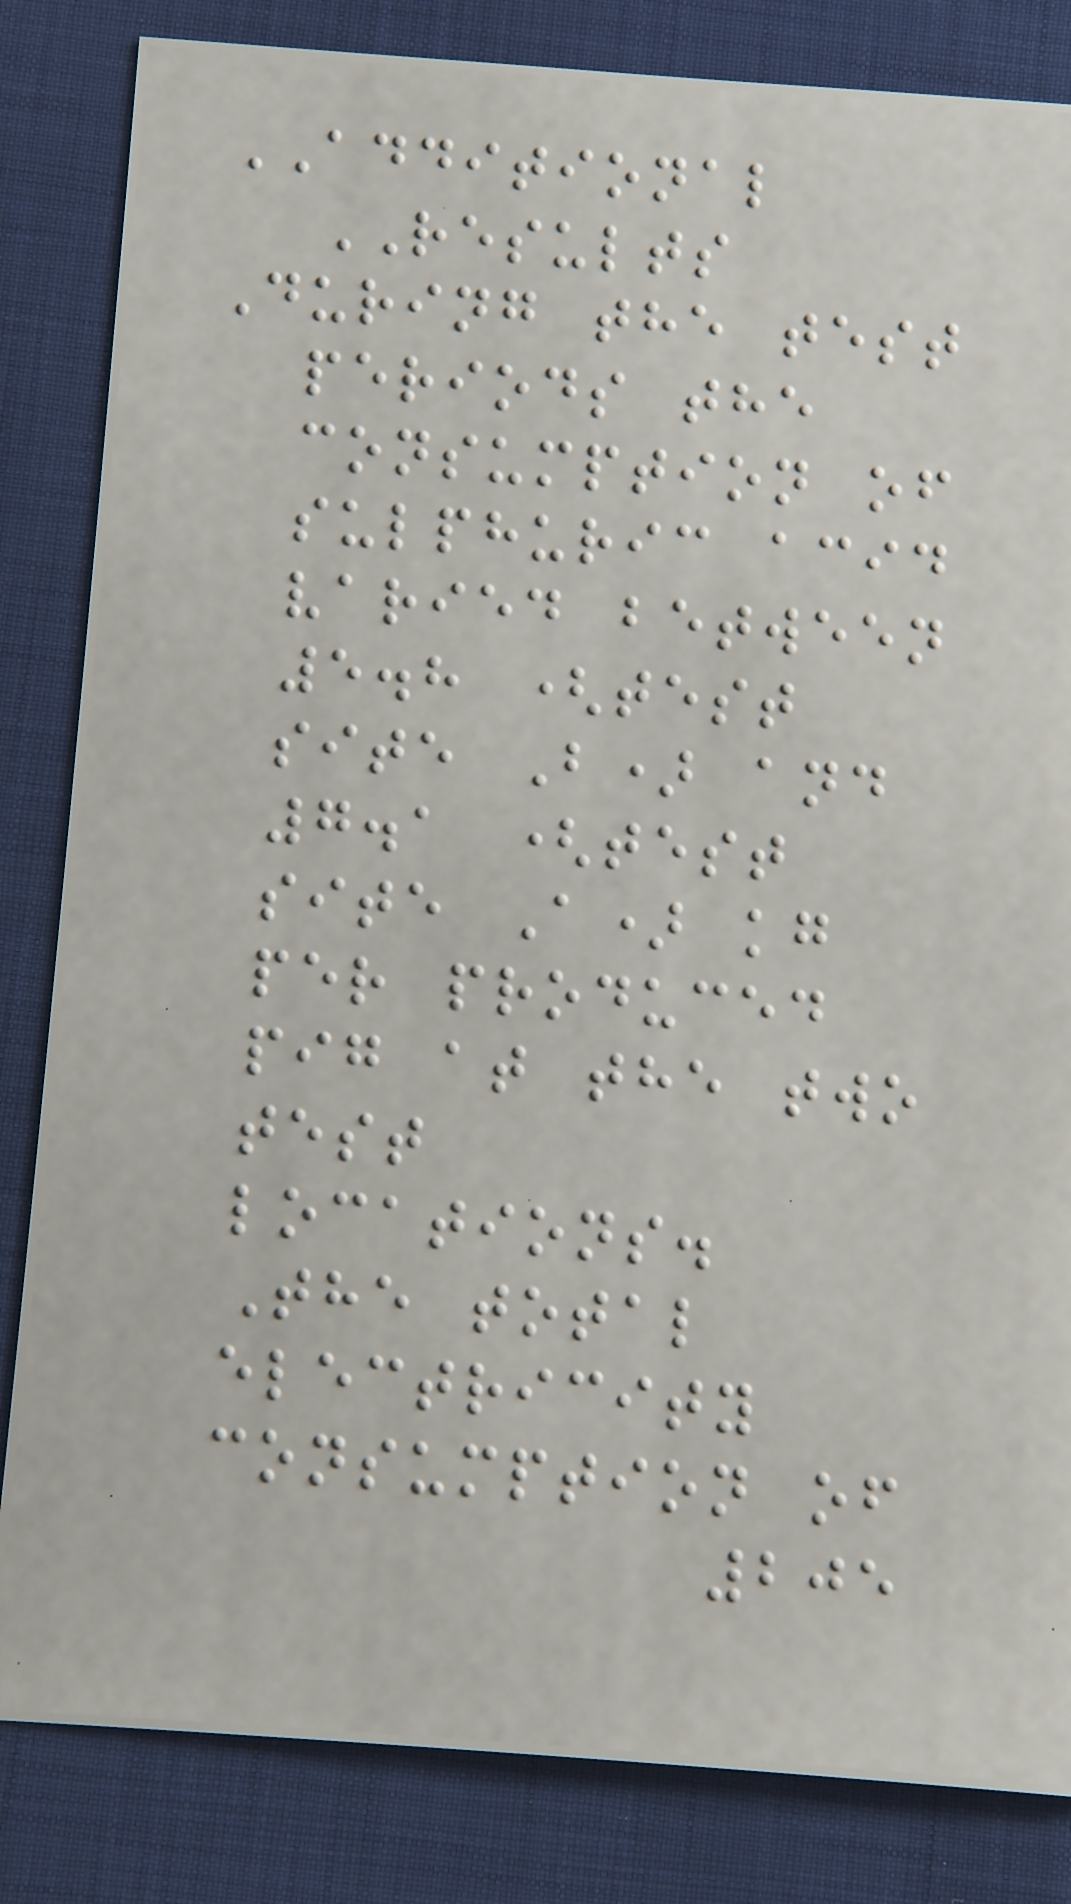ADDITIONAL
RESULTS
During the test
periods the
consumption of
sulphuric acid
varied between
5.8 (test
site B) and
7.1 (test
site A) kg
per produced
pig at the two
test
locations.
The total
electricity
consumption of
205
